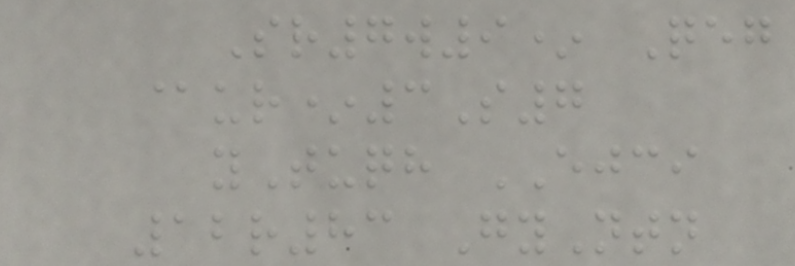Sr7w9* Qeg
@ur*3S7
yTuqh EJCI
12r83 GyNtn
